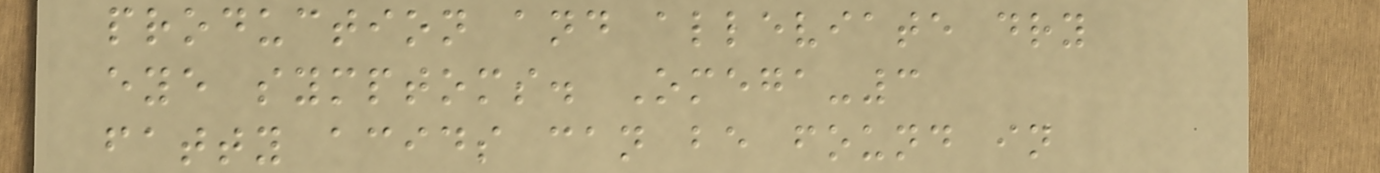production and alleviate dry
eye symptoms. Omega-3
fatty acids can be found in
